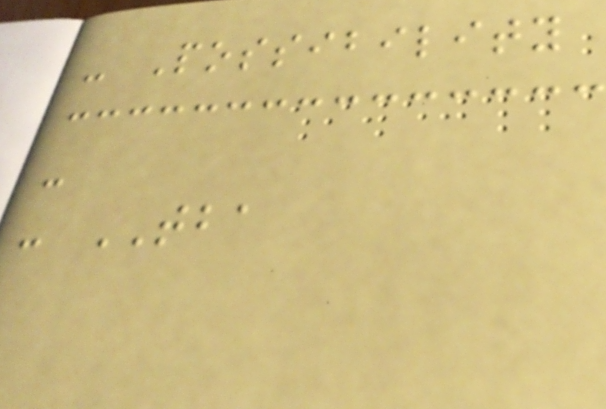- Possibility
-
- TBA
